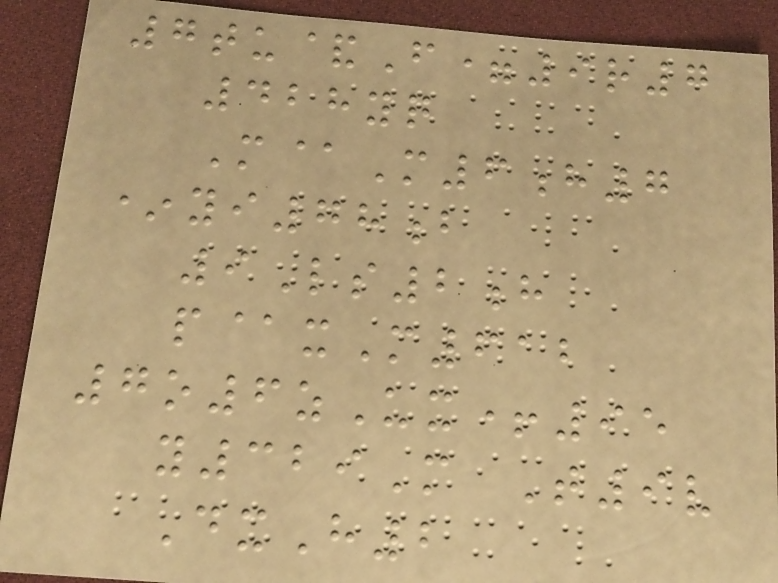7tu&F=9r7
428yq
M@M6h7
*yi78b
9Ls2h
p@xM612
7o6zUx+95
y329M T9v
DxH2
